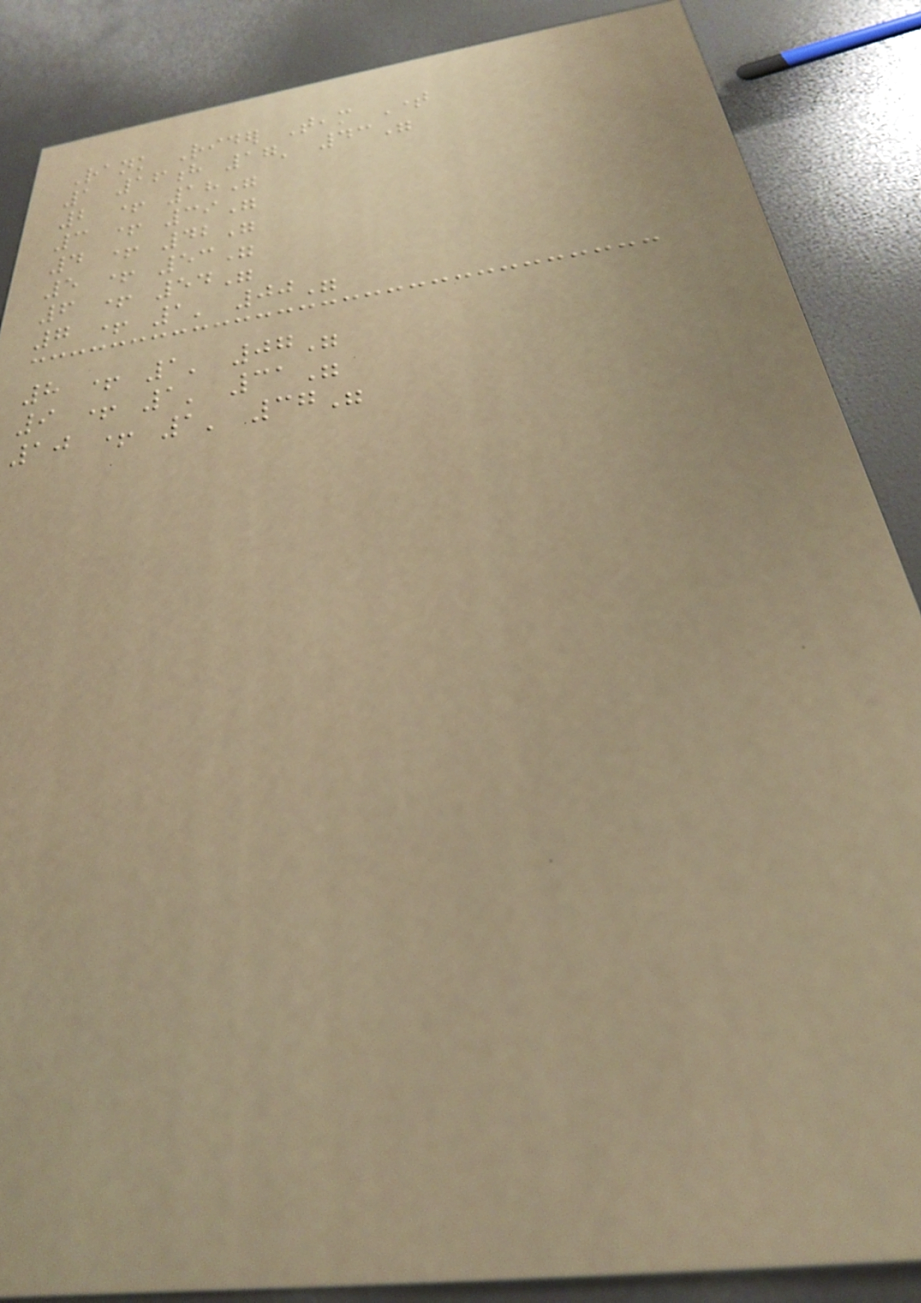Rank Rider Team Time
1 16h 17' 43"
2 + 18"
3 + 39"
4 + 42"
5 + 53"
6 + 54"
7 + 1' 00"
8 + 1' 07"
9 + 1' 31"
10 + 1' 37"
